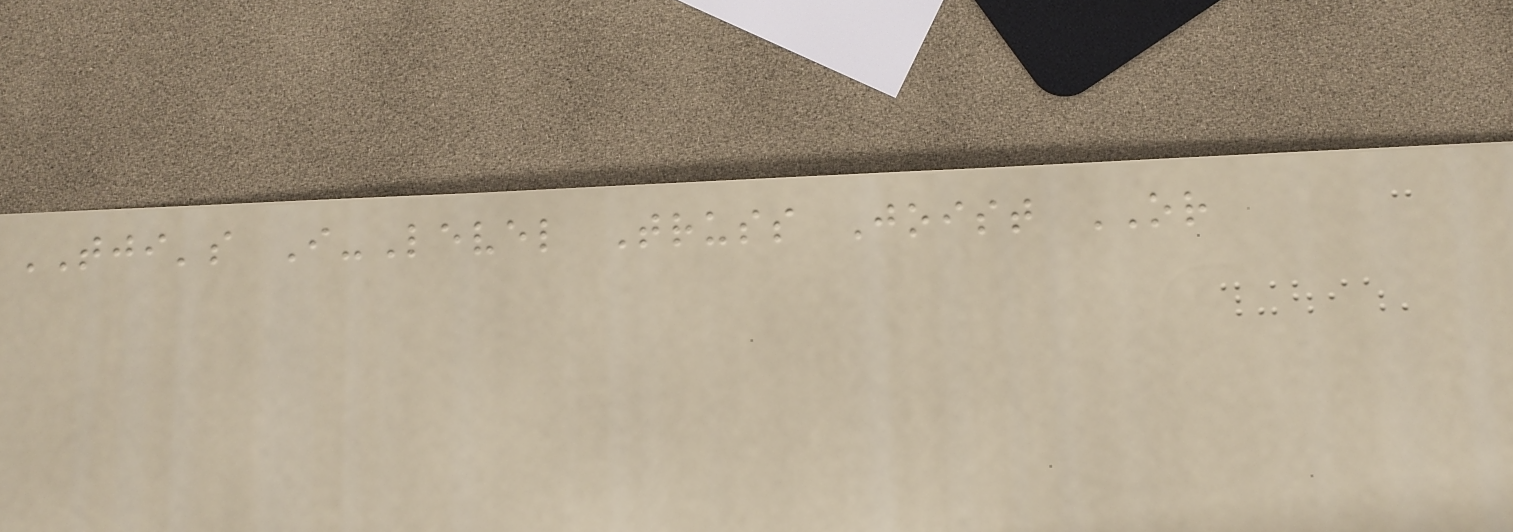TJI's I-Level Truss Joist OR
